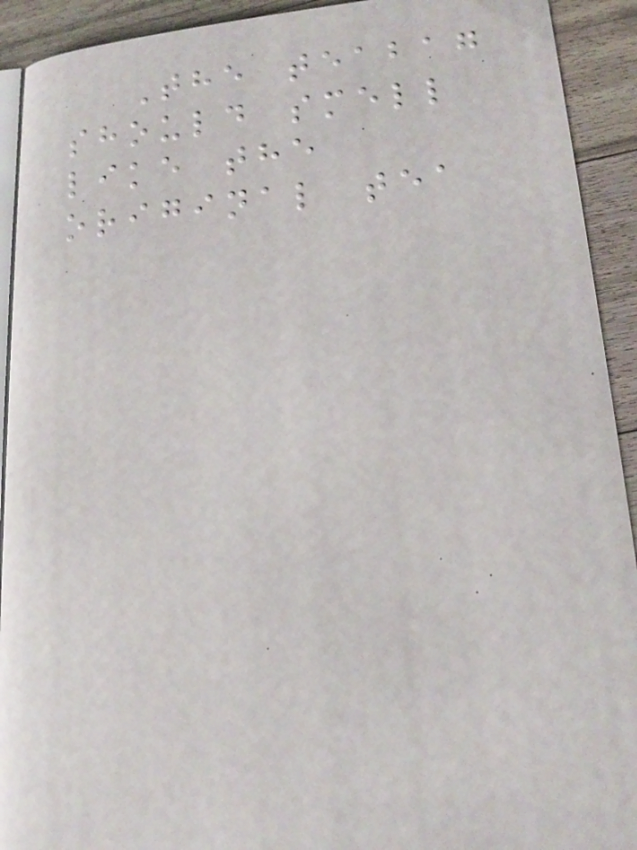The teabag
should smell
like the
original tea
